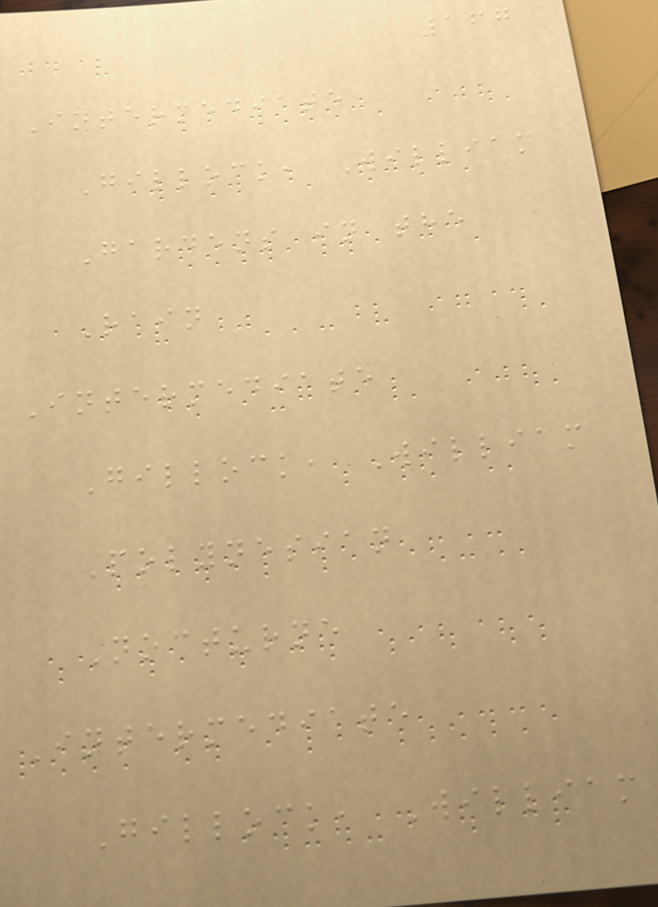167
Intermediate
Gillock, William
Gardens in the
Rain
Intermediate
Gillock, William
Polynesian
Nocturne
Intermediate
Gillock, William
